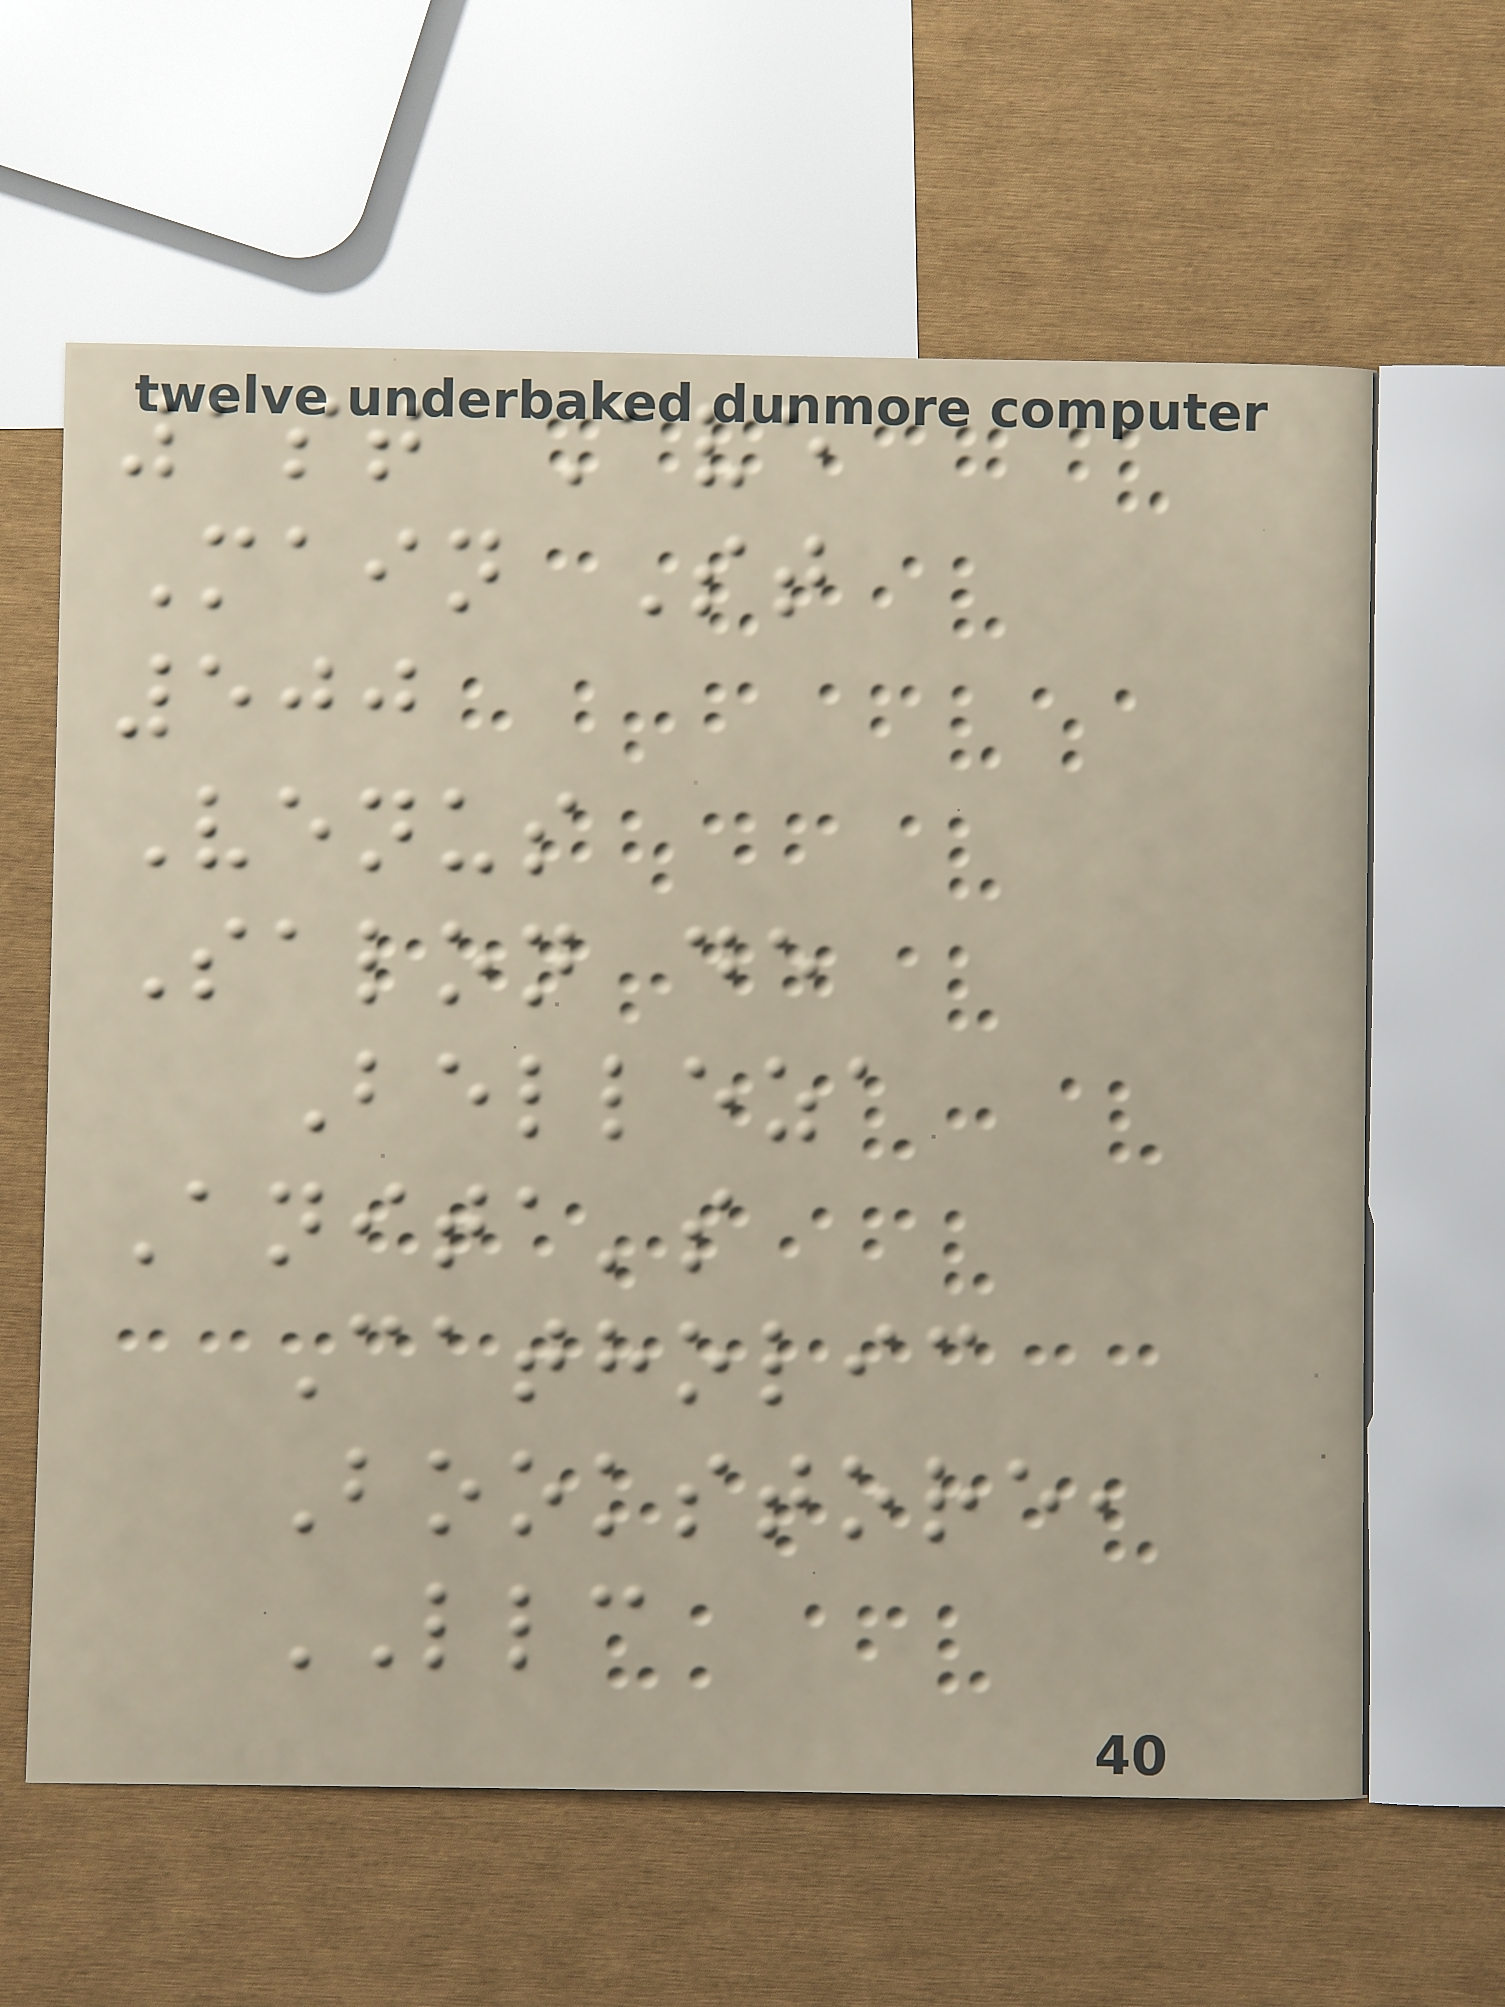1st Ave
Main St
500
Venus
Salon de
Belleza
Anita's
Catholic
Bookstore,
LLC
